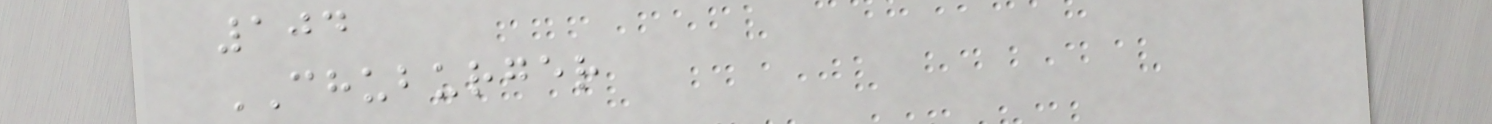104
CHUBURGER
